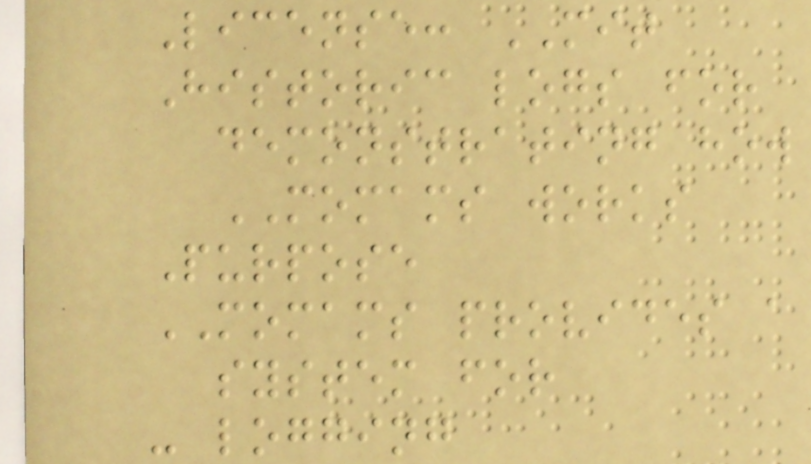License: MIT
Historic logs for
demonstrating how
MOMAMS works
Purpose
MOMAMS provides a
system for
- logging
